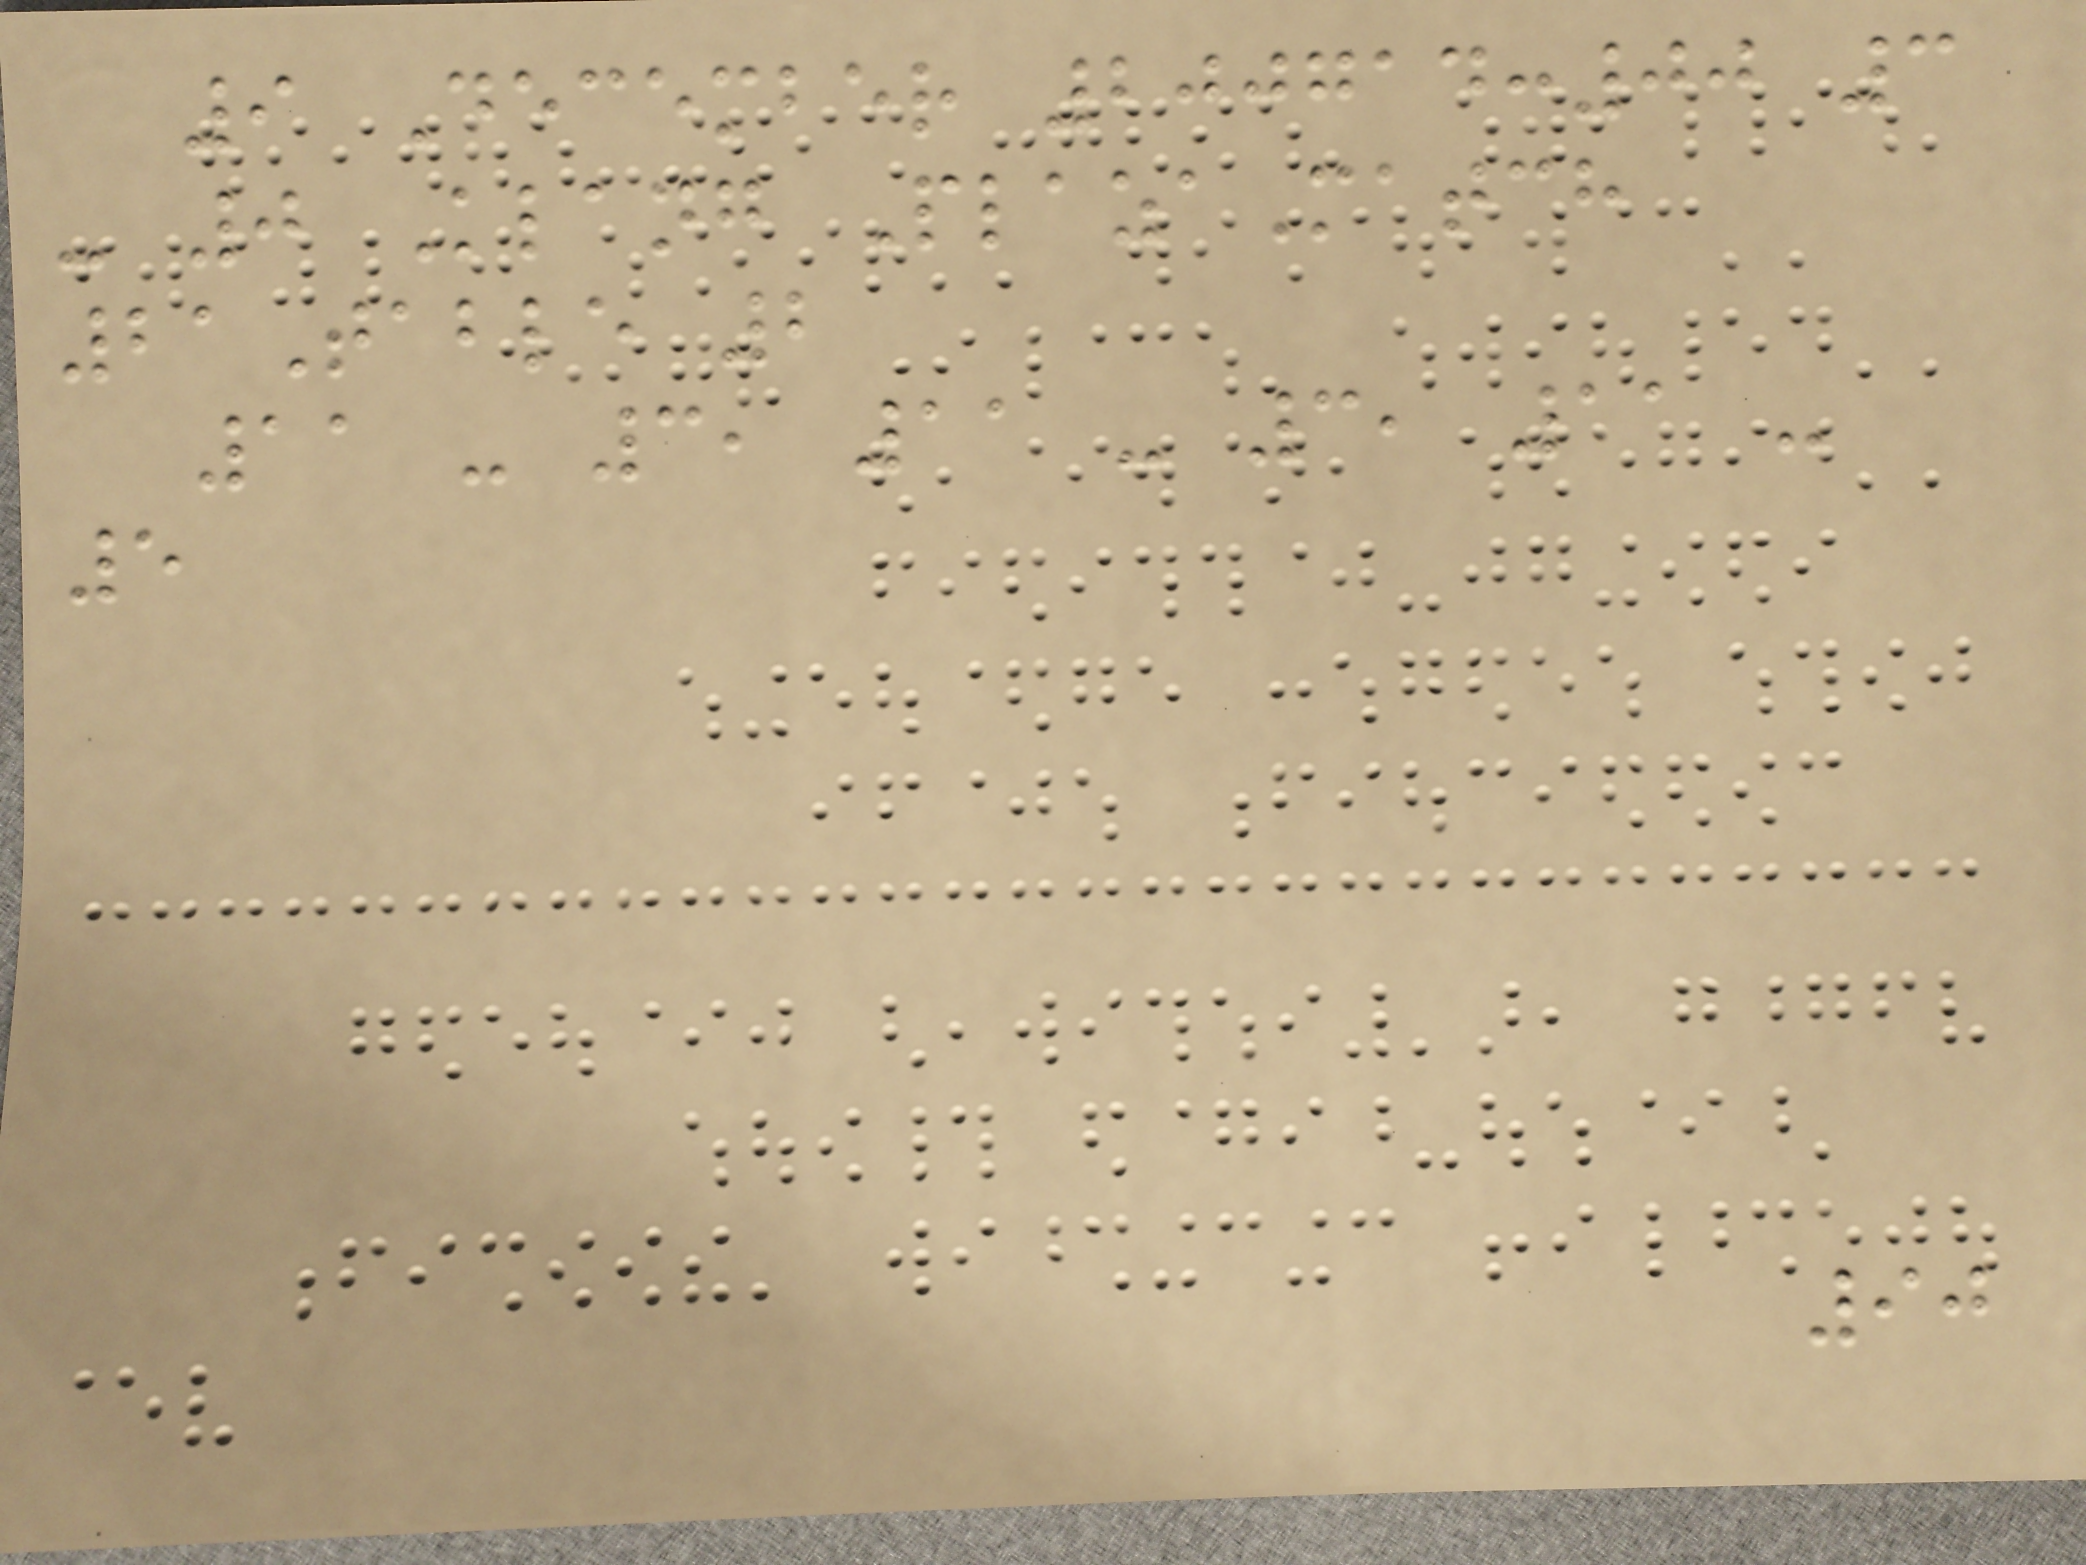9 December 200714:00 3
- 0 Klang PlazaMatch
21Table 2
11 - 3, 11 - 3, 11 -
5
90
